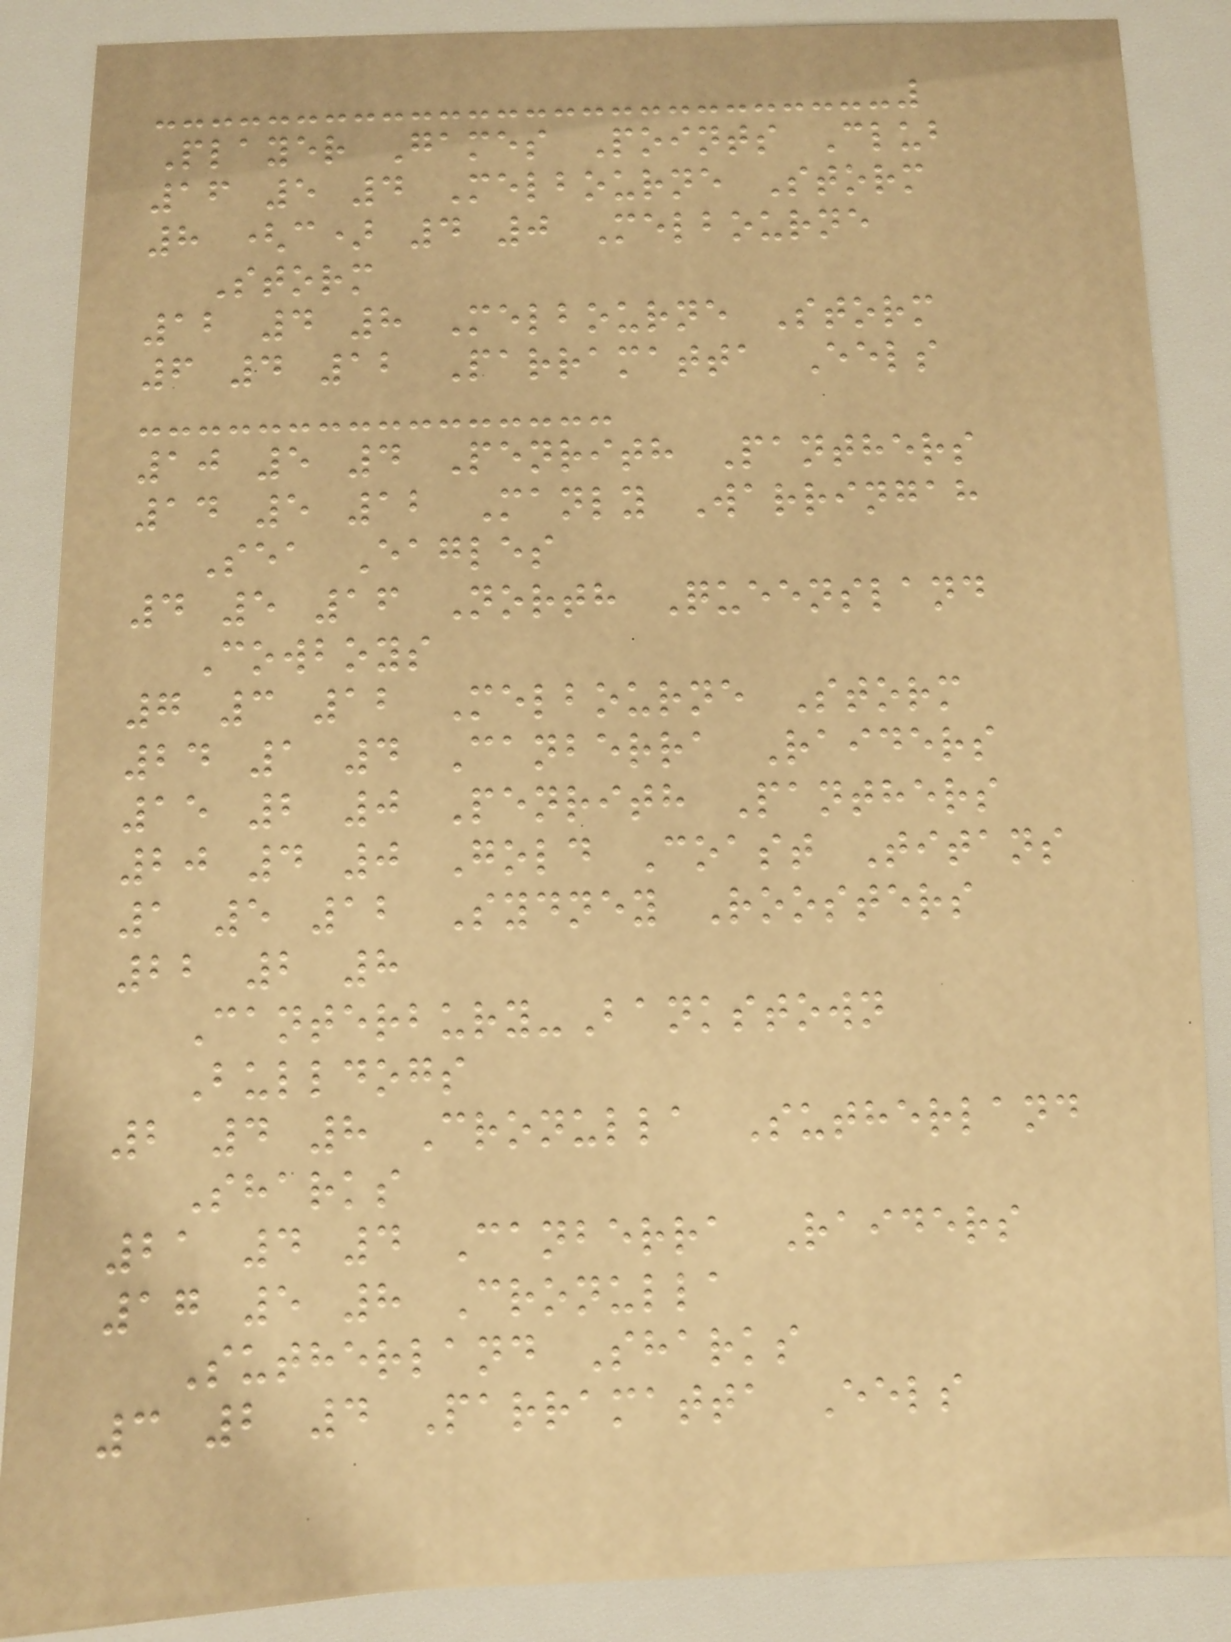Player Games Points Club
16 5 4 Melbourne Storm
8 (c) 4 0 Melbourne
Storm
12 4 8 Melbourne Storm
6 4 12 Parramatta Eels
10 5 4 Penrith Panthers
14 5 12 Manly Warringah
Sea Eagles
4 5 16 North Queensland
Cowboys
7 3 12 Melbourne Storm
24 1 4 Canberra Raiders
15 2 0 Penrith Panthers
20 4 0 Gold Coast Titans
1 5 12 Sydney Roosters
22 2 8
Canterbury-Bankstown
Bulldogs
2 4 8 Cronulla Sutherland
Sharks
21 4 4 Canberra Raiders
17 5 8 Cronulla
Sutherland Sharks
3 2 4 Parramatta Eels
